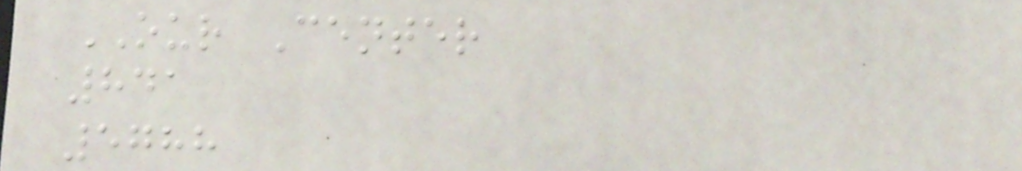OUR Center
841
5788
